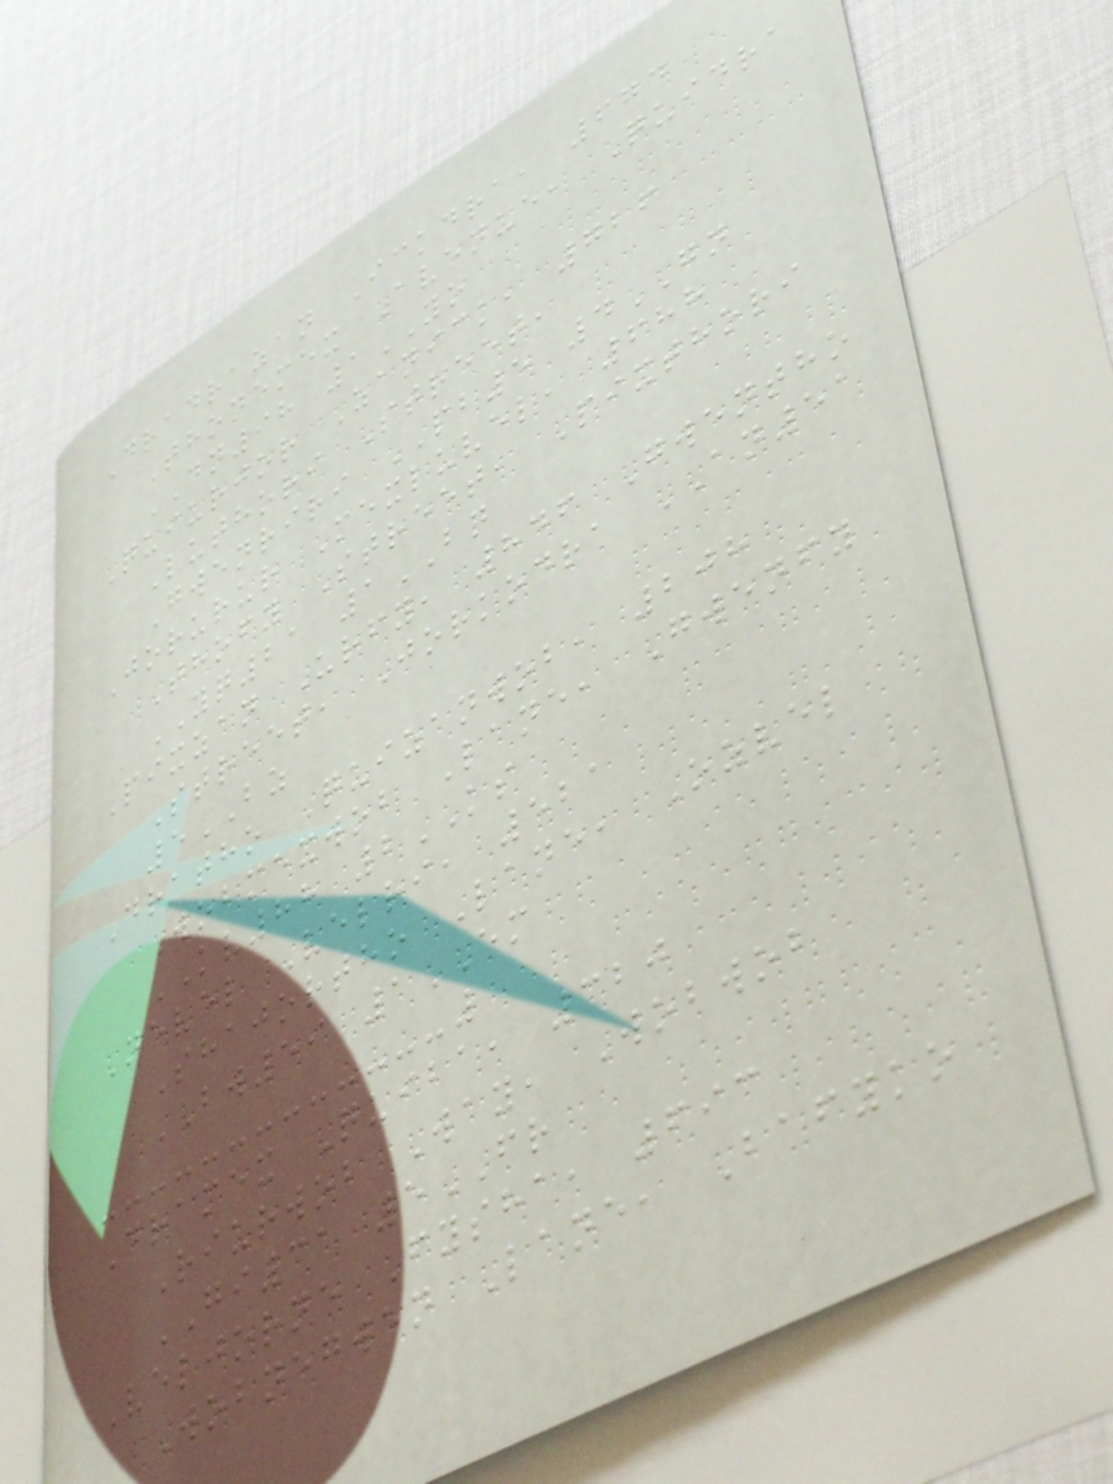Dradrazan Ickdra, 674
Thonemex Avenue, Quidra
DN98 1YO
Quiurjor Zanick, 726
Luthori Street,
Gwenriri PB5 4GN
Jorurur Mexluvel, 688
Thofy Street, Pixthori
YQ21 1BQ
Pixzan Urfy, 846 Gwentho
Street, Jorkodra AN51
5BZ
Dratho Quizanwob, 208
Wobmexwob Lane, Gwenfy
KV88 2KS
Nevel Velri, 521
Shajortho Lane, Ozvel
BW59 1EM
Dramex Quiba, 320
Riurwob Way, Wobwob
GI31 5FR
Veljorne Fysha, 693
Wobnegwen Lane, Bafyko
